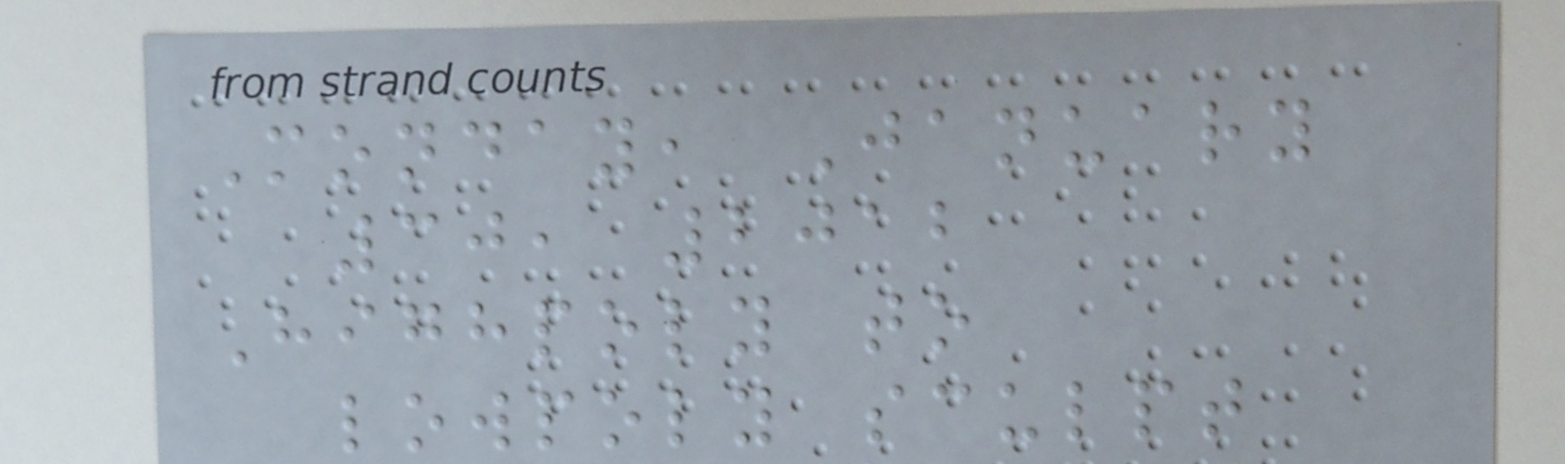Monday, January
30, 2012
Highpoly to
lowpoly sculpt
